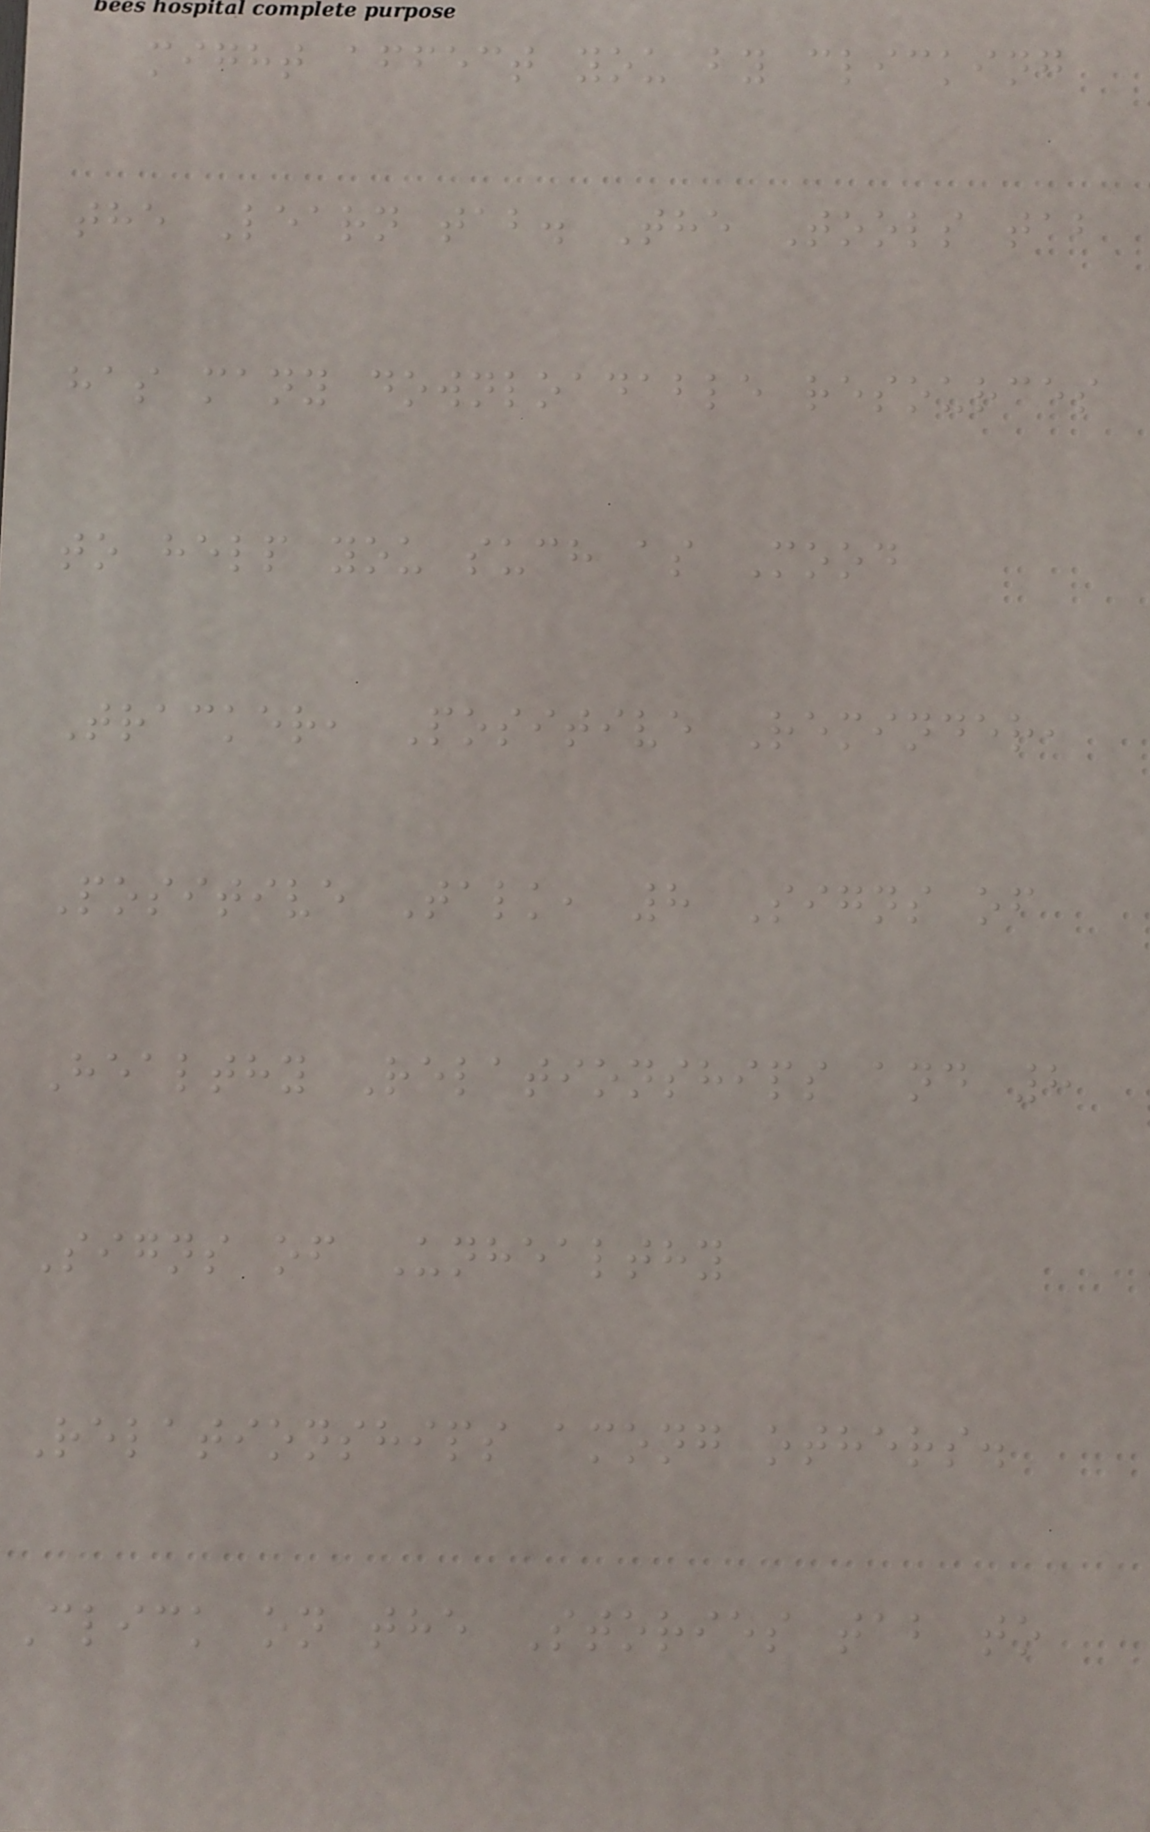might affect you by clicking
the Learn tab. The Tools tab
has many downloadable resources
to help you such as Mood
Tracker, Positive Reminder,
Positive Talk, 8 Signs of
Healthy Relationships and 8
Signs of Unhealthy
Relationships among others.
Click on the Stories tab to
